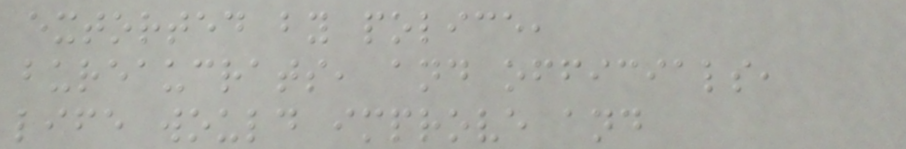extorted by police,
bureaucrats, and officials,
life would improve and
